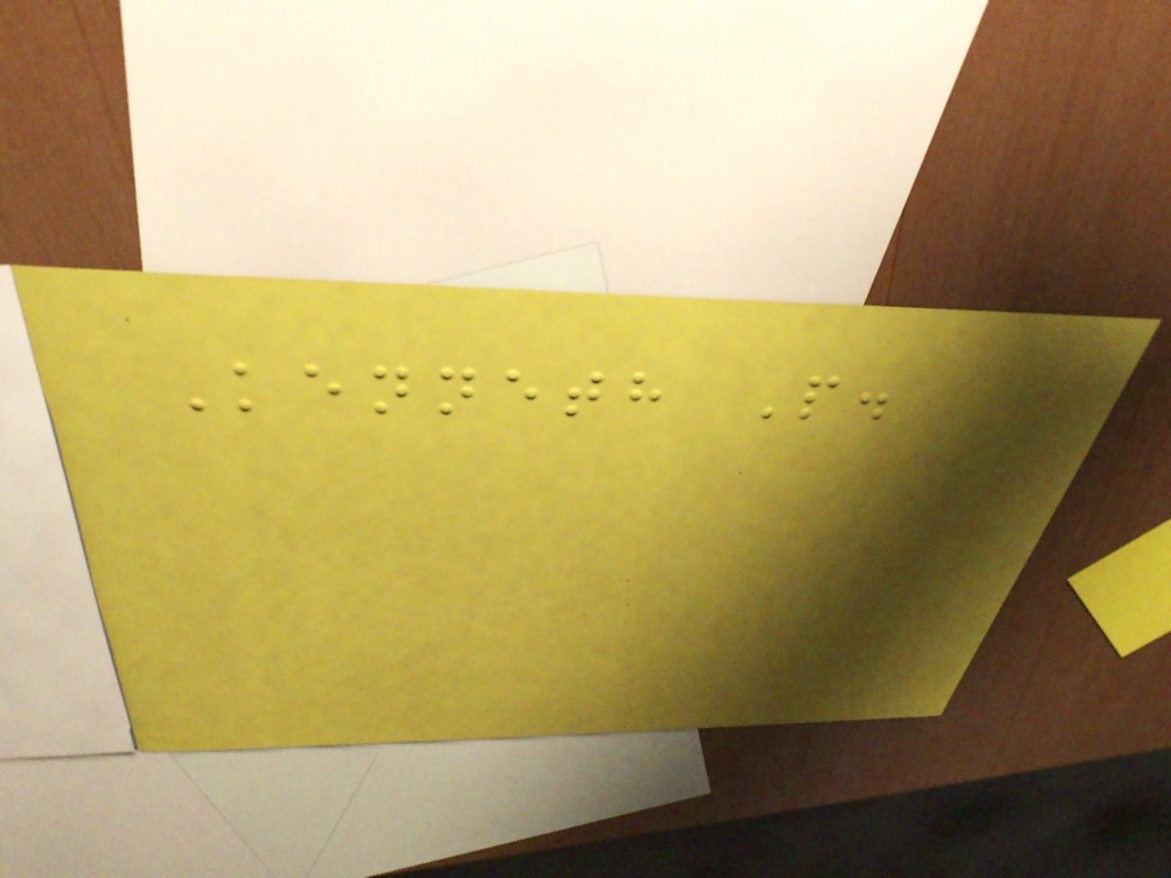Kenneth P.
